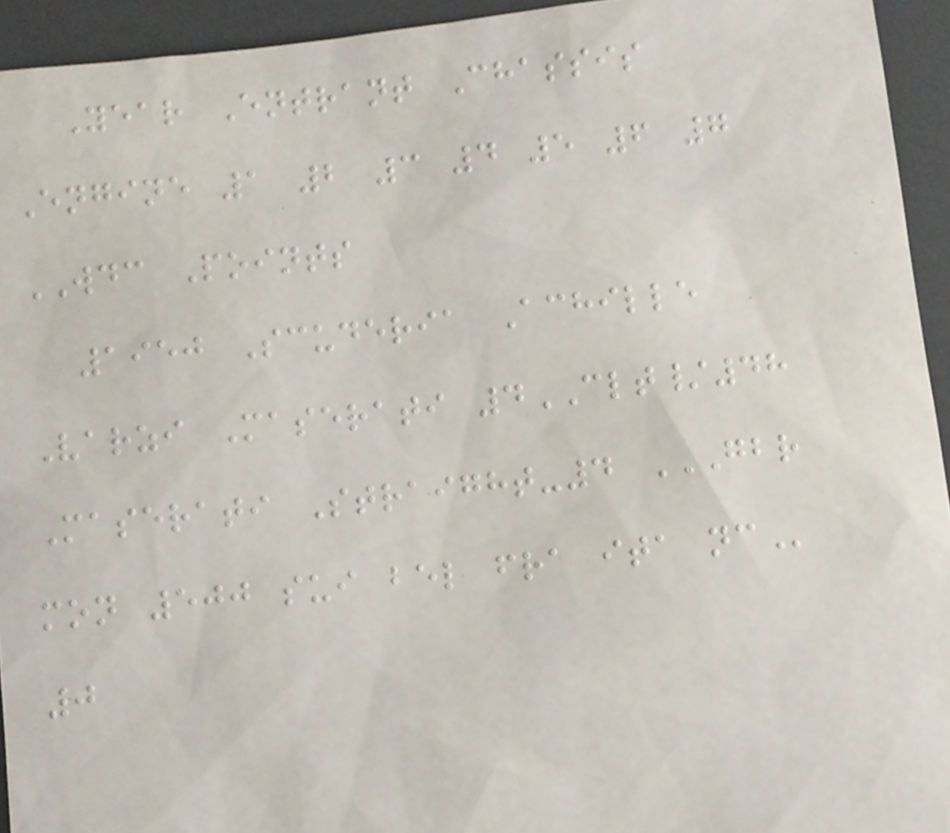Year Entrant Chassis
Engine 1 2 3 4 5 6 7
WDC Points
1950 Scuderia Achille
Varzi Maserati 4CLT/48
Maserati Straight-4 GBR
MON 500 SUI BEL FRA ITA NC
0
